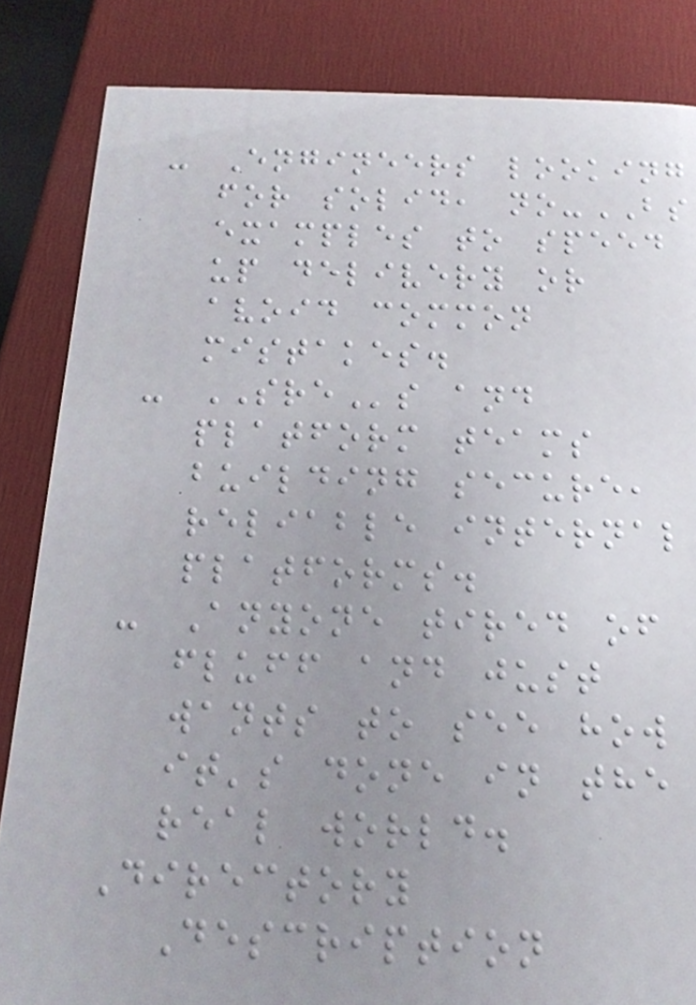- Engineers looking
for solid, no-BS
examples to speed
up delivery or
avoid common
mistakes.
- SREs and
platform teams
building secure,
reliable internal
platforms.
- Anyone tired of
fluff and just
wants to see how
it's done in the
real world.
Directory
Description
